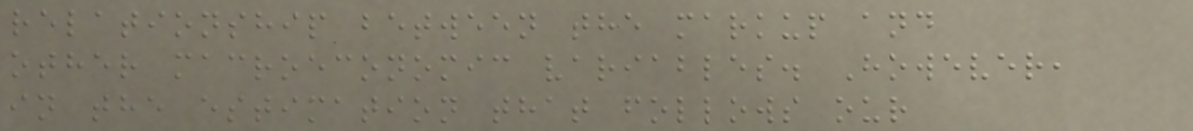relationship between the markup and
other macroeconomic variables. However,
in the estimation that follows our
